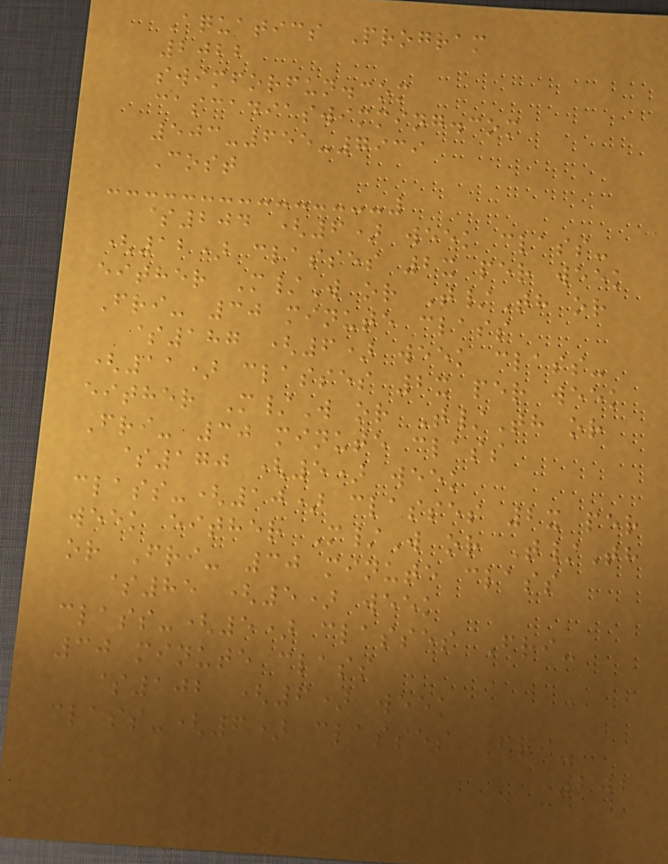Aquatics Program
2022
swimforfun.com
cascadiaswimming.com
503-655-7939
Cost
$204 (6) week class-
(12) classes 2x per week
either M/W or T/Th or
Fri- 30 minute class
$187 (6) week class-
(11) classes 2x per week
either M/W or T/Th or
Fri- 30 minute class
$170 (5) week
class-(10) classes 2x per
week either M/W or T/Th
or Fri- 30 minute class
$85 (5) week
class-(5) classes Fri-
30 minute class
$102 (6) week
class-(6) classes Fri-
202
